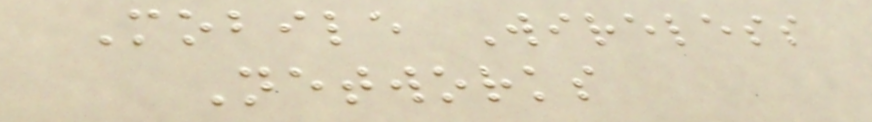Mobile Wireless
Networks
